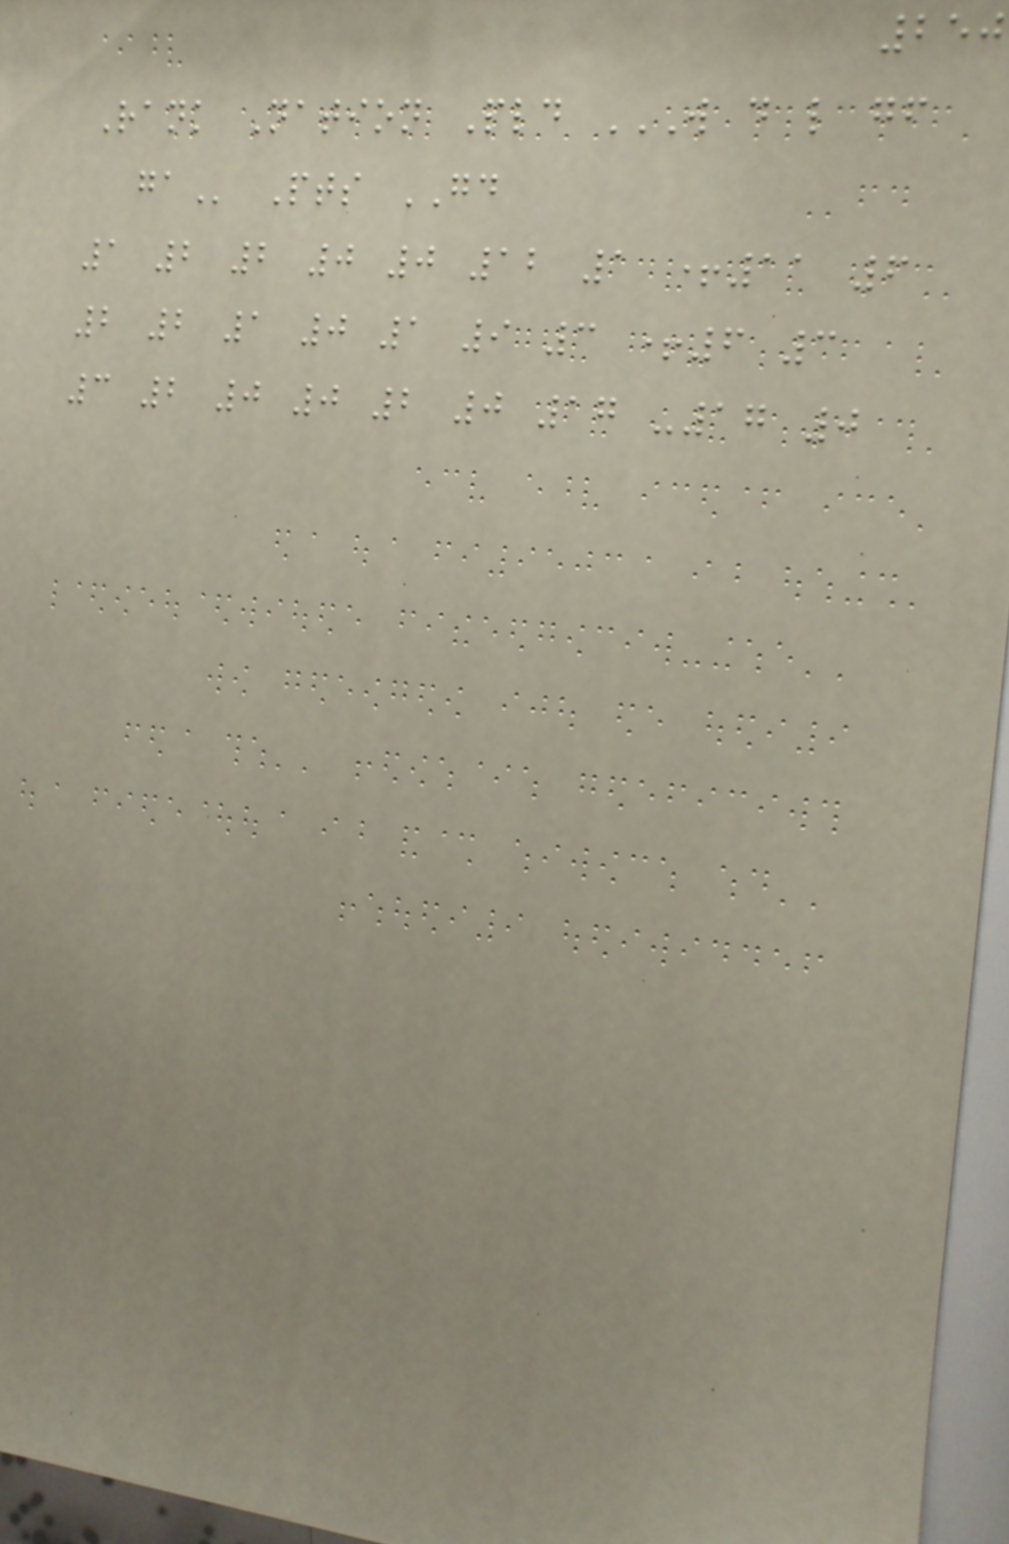250
Rank Nation Pld W D L GF
GA Pts GD
1 2 2 0 0 12 1 +11 6
2 2 1 0 1 9 3 +6 3
3 2 0 0 2 0 17 -17 0
